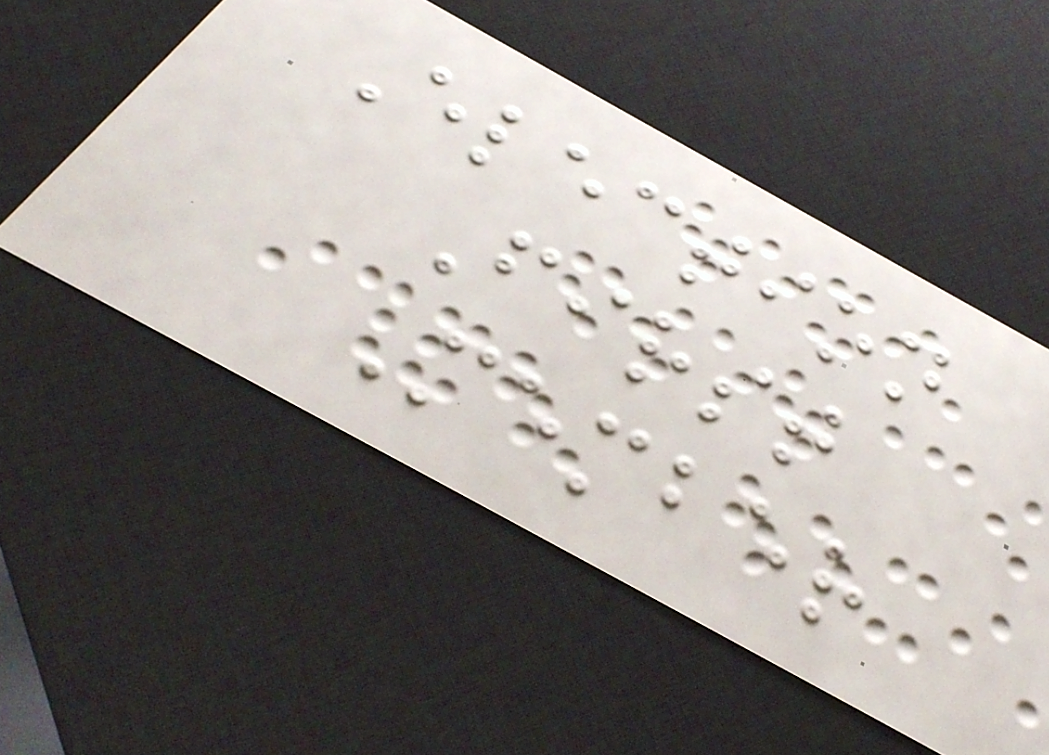Election
First
Member
